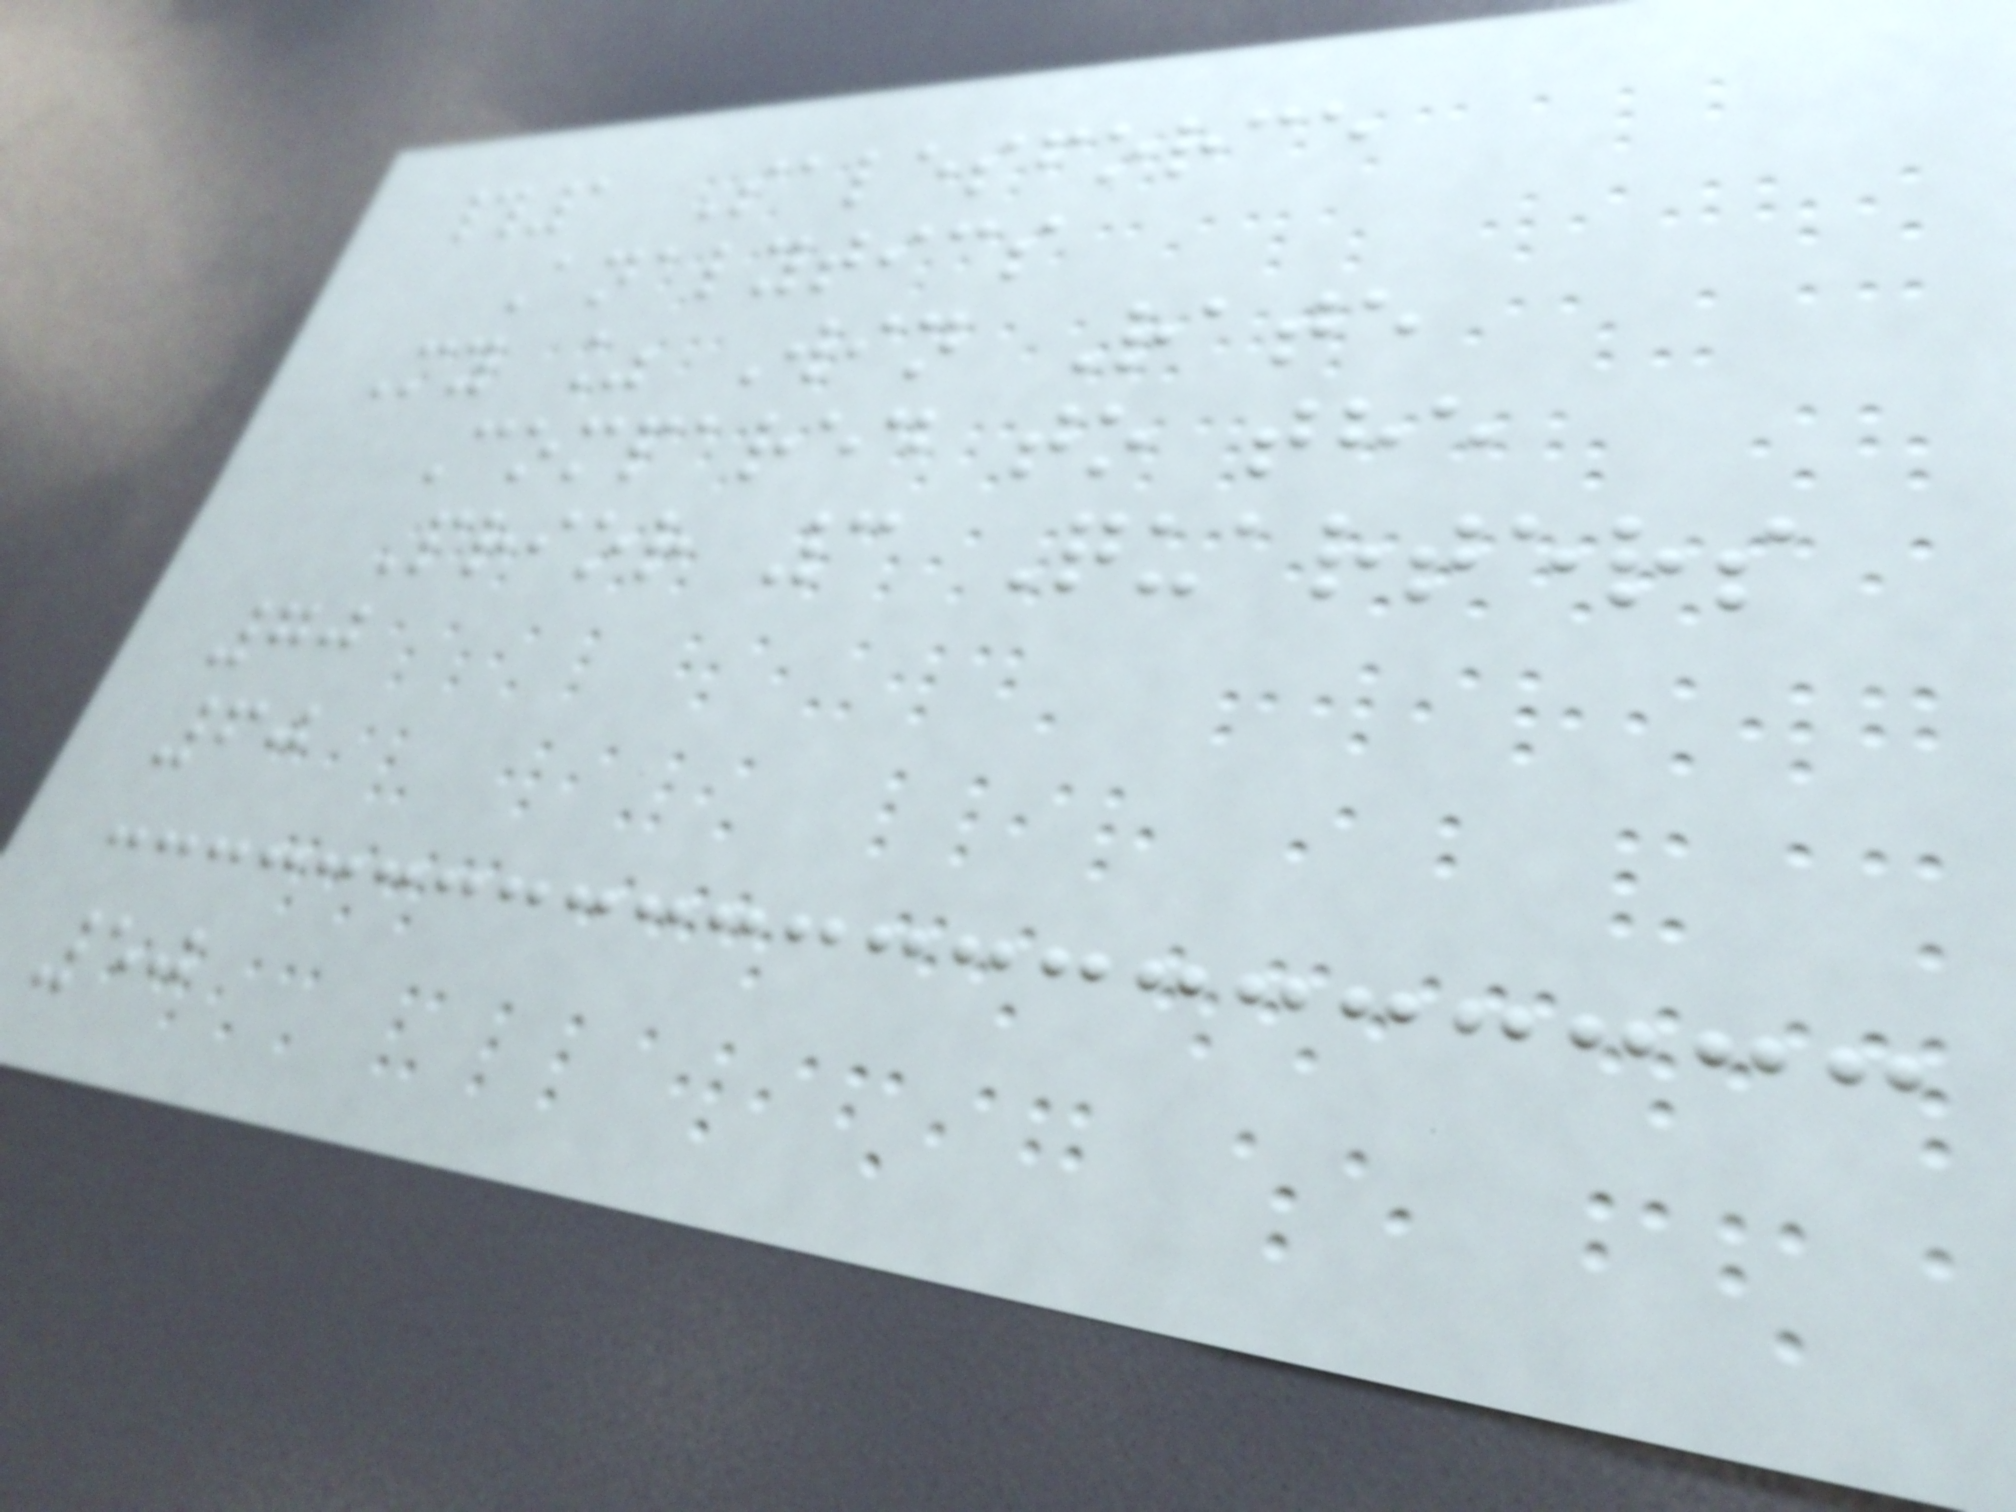#1 Salesforce
Analytics
My % Win Rate
Compared to the
Prior 3 Quarters
70
60
50
